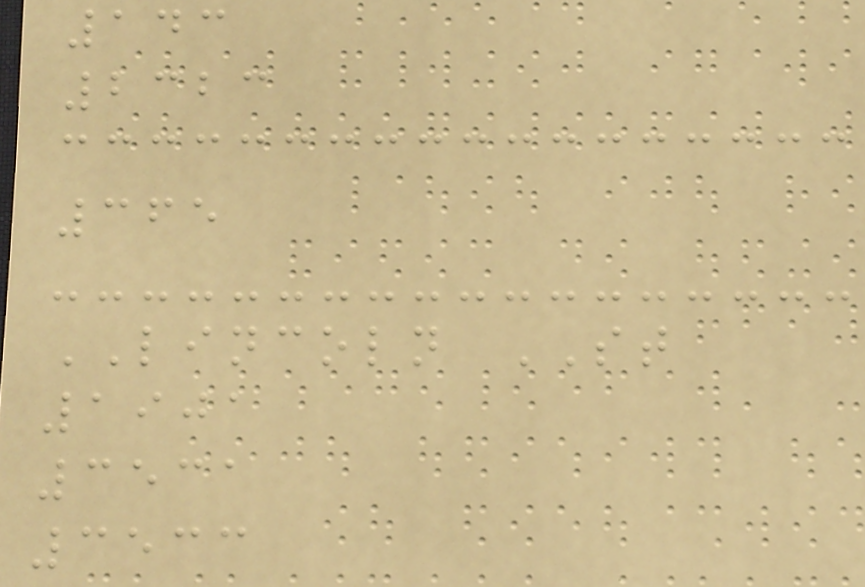143
2323
365
LINCOLN ST
1901
3531
3533
